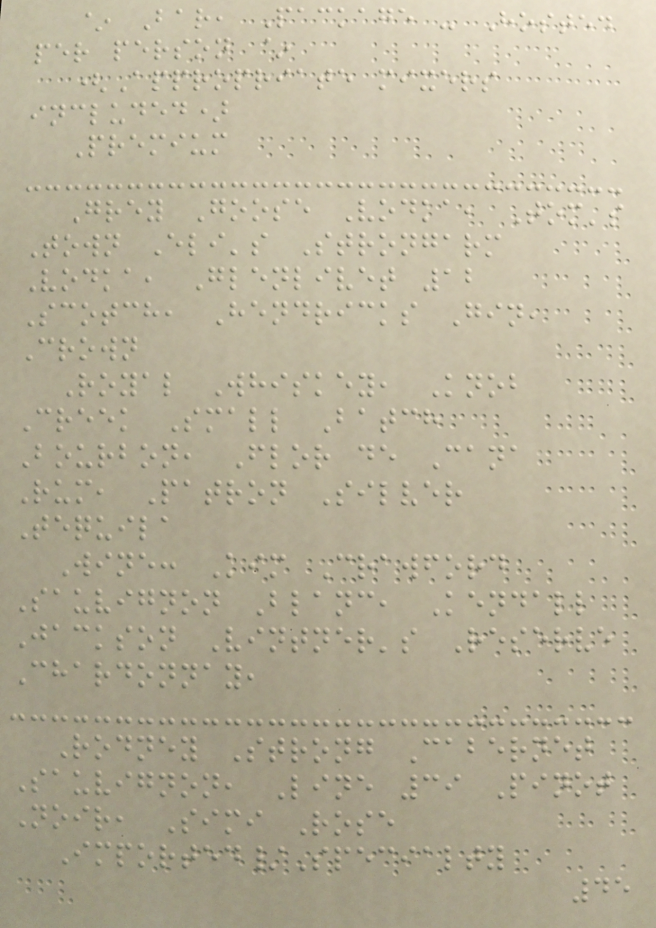~ Bar, Package - Hosted
per person ~
(Appropriate mixers
included)
Premium
Grey Goose Vodka, Tom's
Town Eli's Strongarm
Vodka, Glenlivet 12
Scotch, Hendricks Gin,
Crown
Royal Whiskey, Knob
Creek Small Batch
Bourbon, Flor de Cana
Rum, Patron Silver
Tequila
Wine: Kim Crawford
Sauvignon Blanc, Kendall
Jackson Vintner's Reserve
Chardonnay,
Rodney Strong Cabernet
Sauvignon, Line 39 Pinot
Noir, Simi Rose
Imported/Specialty
45
